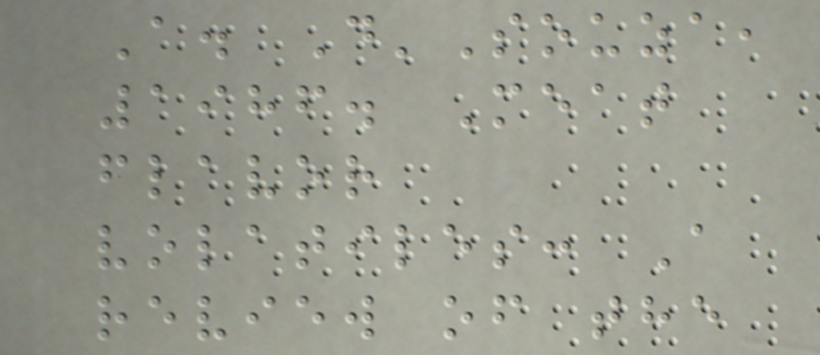A. D'Souza,
1986. Meat
flavor
volatiles: A
review of the
